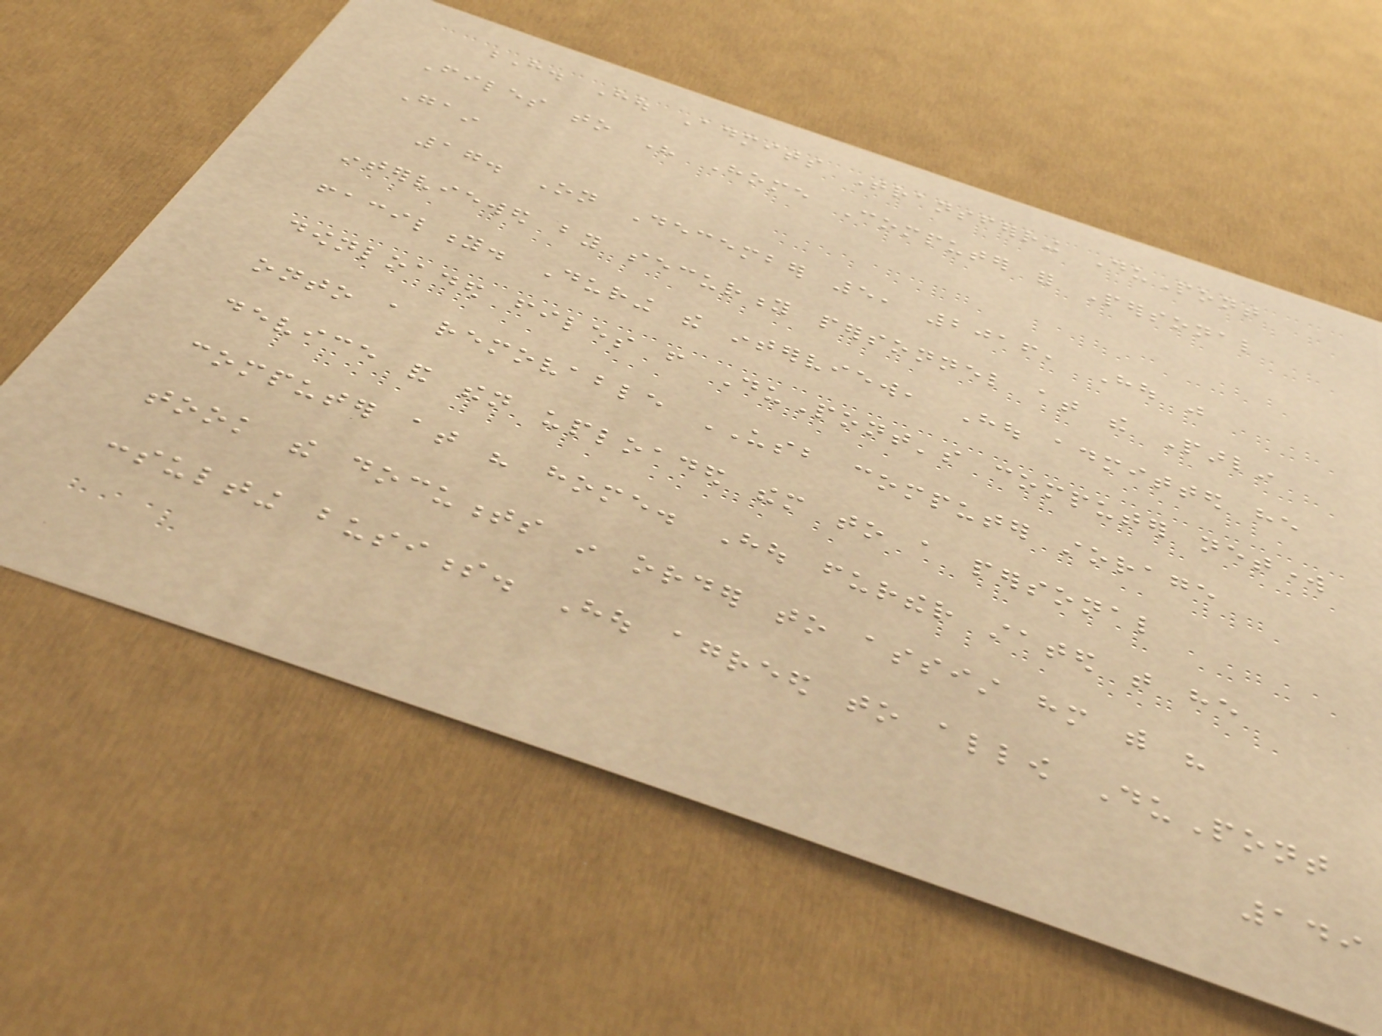H. Hou Admits Transferring DuPont
Files to His Home Computer for Personal
Gain
17. On December 5, 2016, Hou was
interviewed by security personnel at the Parlin
facility. During the interview, Hou admitted he
downloaded files from DuPont's computer network
onto a removable USB computer storage
device and then uploaded them to a personal
computer at his home. Hou further stated that he
took the documents in order to assist him with his
consulting business. Hou agreed to allow DuPont
149
